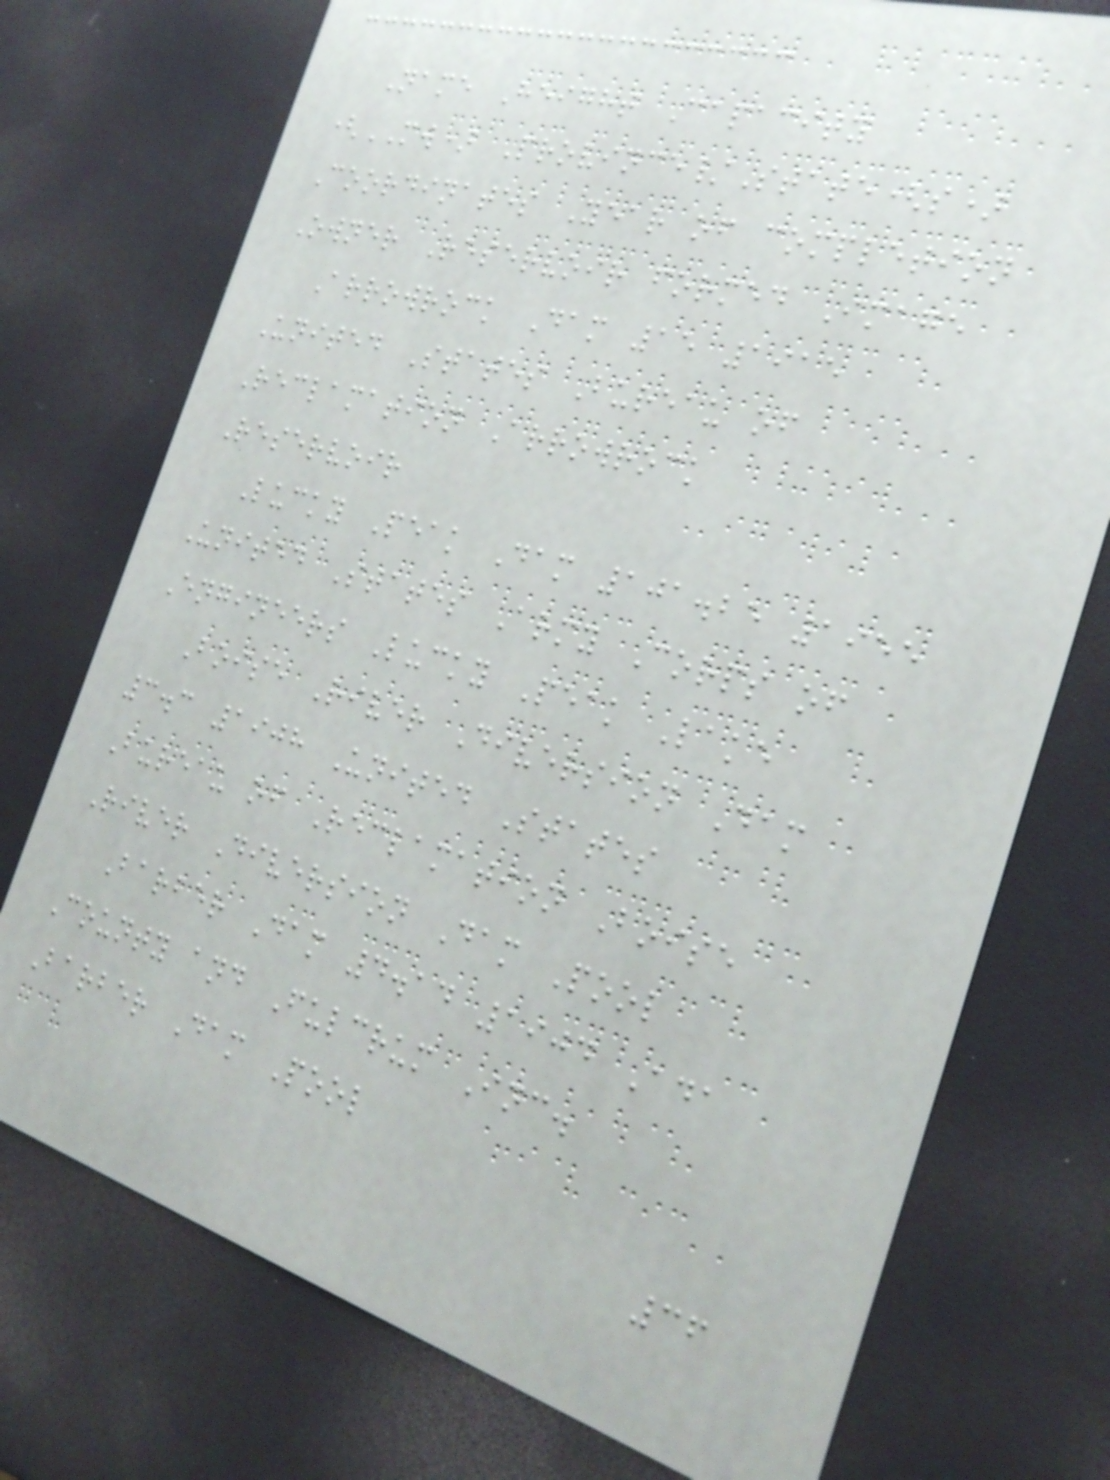Name Height Capacity
(MW) Province/State(s)
Coordinates Year of completion
Owner Reservoir formed Image
Arrowrock Dam 15 1915
United States Bureau of
Reclamation Arrowrock
Reservoir
Lucky Peak Dam 101.25 1955
United States Army Corps of
Engineers Lucky Peak Lake
Boise River Diversion Dam
3.3 1908 United States
Bureau of Reclamation Boise
River Diversion Dam Pool
Barber Dam 4.14 1904 Ada
County and Fulcrum Inc.
Barber Dam Pool
36
